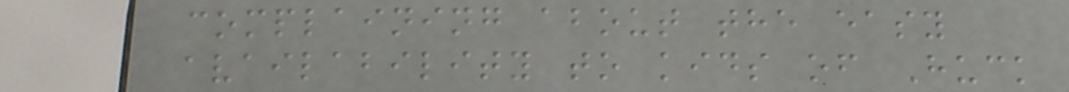complaining about the easy
availability to kids of Huck
